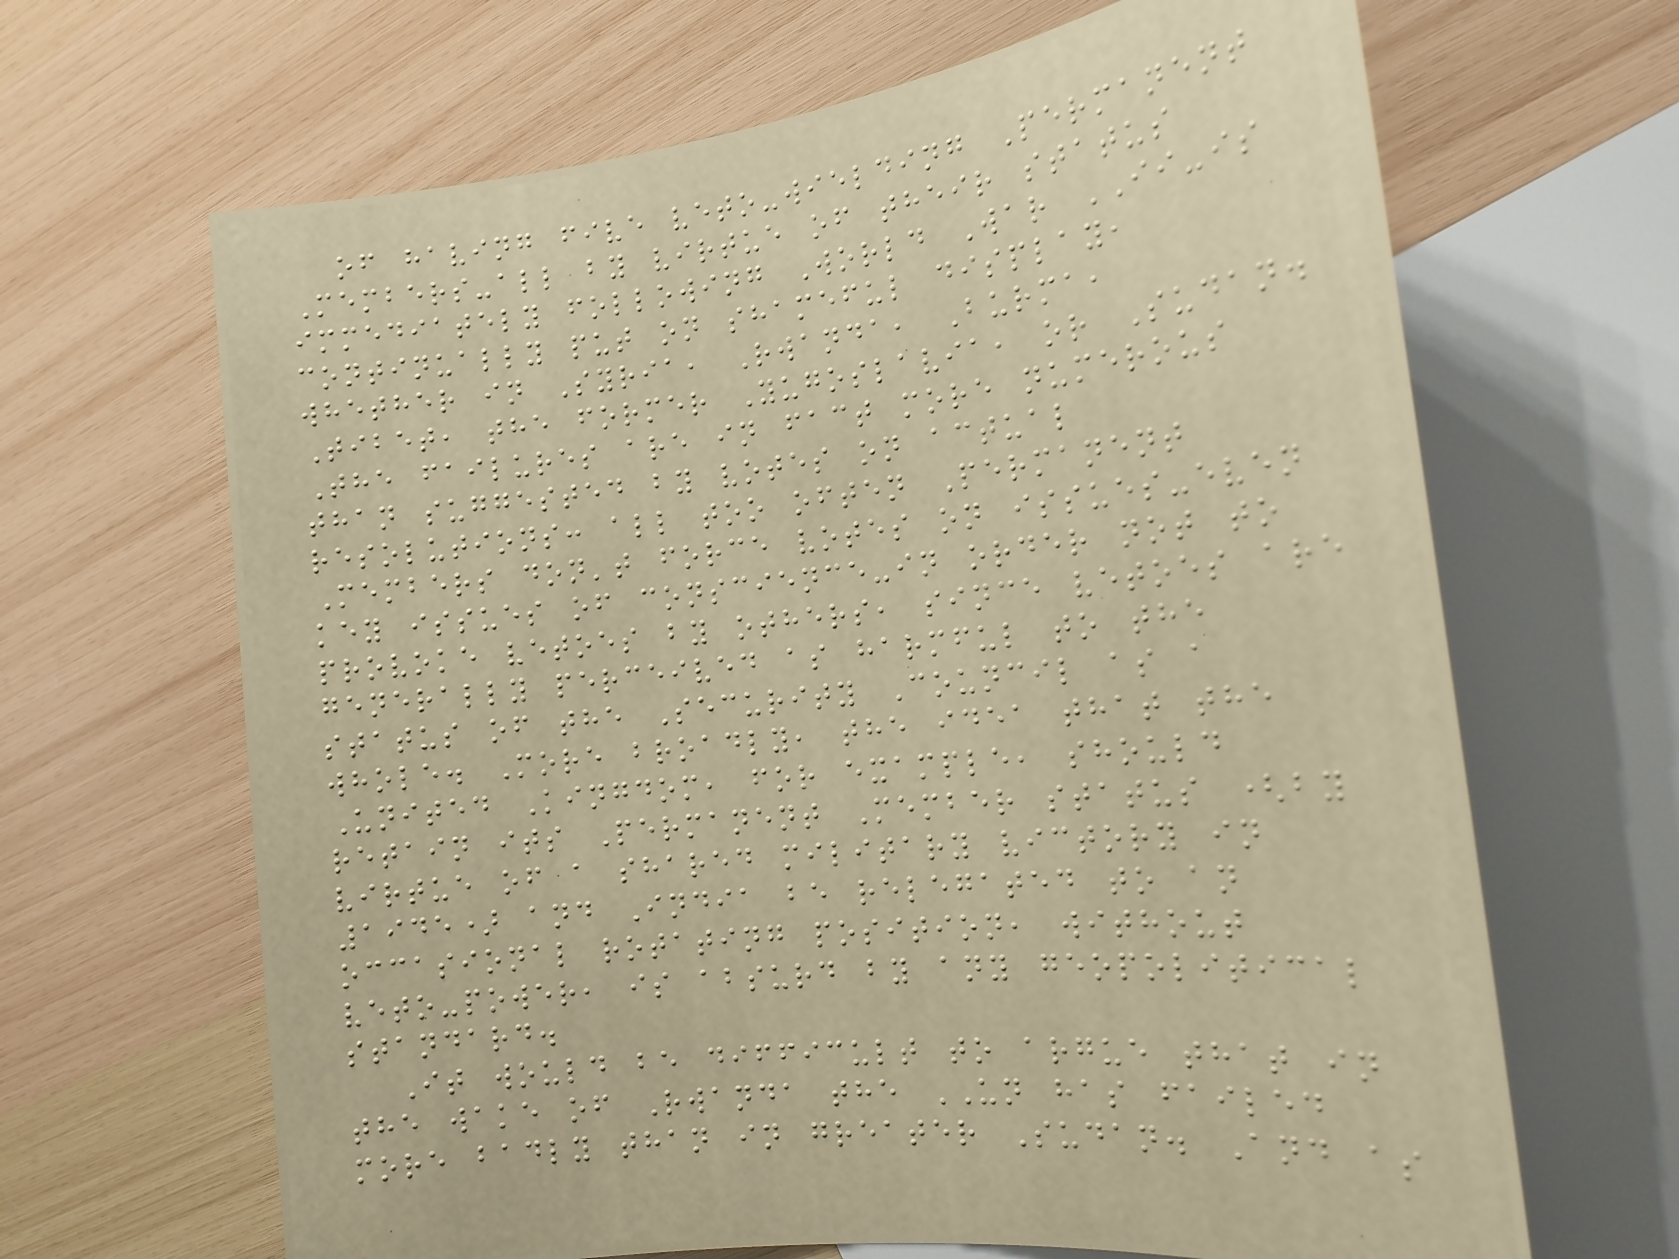of having five veto-wielding Permanent
Members-all by virtue of their status
immediately following World War II-is
continually put on shameful display,
whether in Syria, Rwanda, Burma,
Tibet, the former Yugoslavia, or Sudan.
The failures are in fact more numerous
than suggested by votes on actual
resolutions: all too often Permanent
Members don't force votes on issues-even
key issues of conscience-in order not to
provoke vetoes by others, since vetoes are
generally perceived as harmful to the
status of the Security Council as a
whole. More broadly, the idea that the
United Kingdom, for example, should
retain its Permanent Member status (by
virtue of a shared military victory in
1945) and India be relegated to an
occasional rotating position, without
veto-power, is absurd by any geopolitical
standard.
It would be difficult to argue that in
the wake of Rwanda the UN has failed
more badly than in greater Sudan. And as
